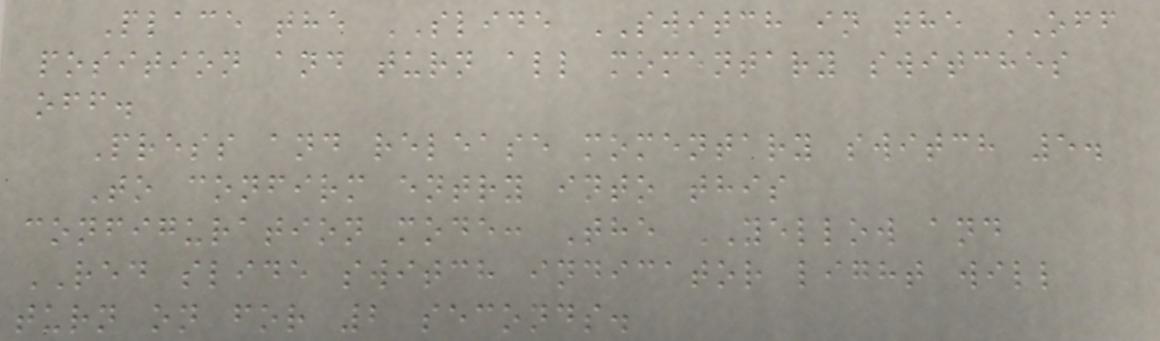Place the SLIDE SWITCH in the OFF
position and turn all momentary switches
off.
Press and release momentary switch 5.
To confirm entry into this
configuration mode: The YELLOW and
RED slide switch indicator light will
turn on for 2 seconds.
